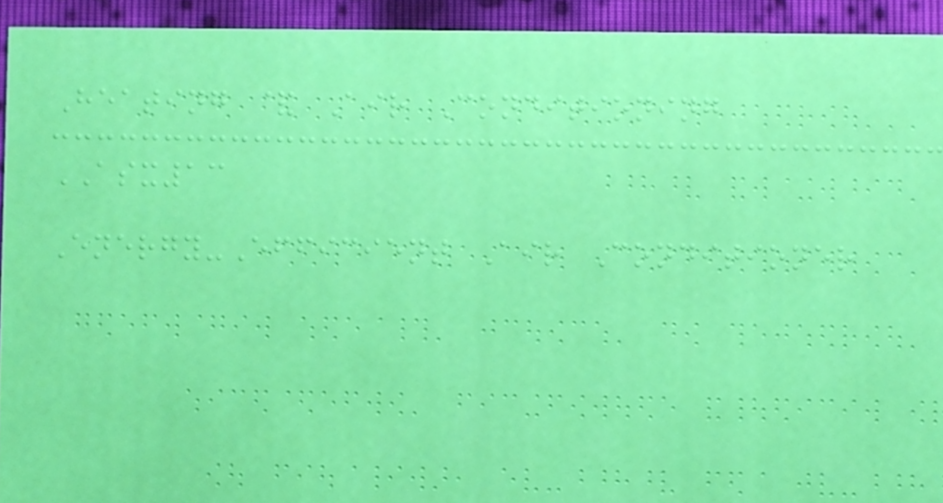Heating & Air Conditioning
ASX13
Energy-Efficient Air Conditioner
